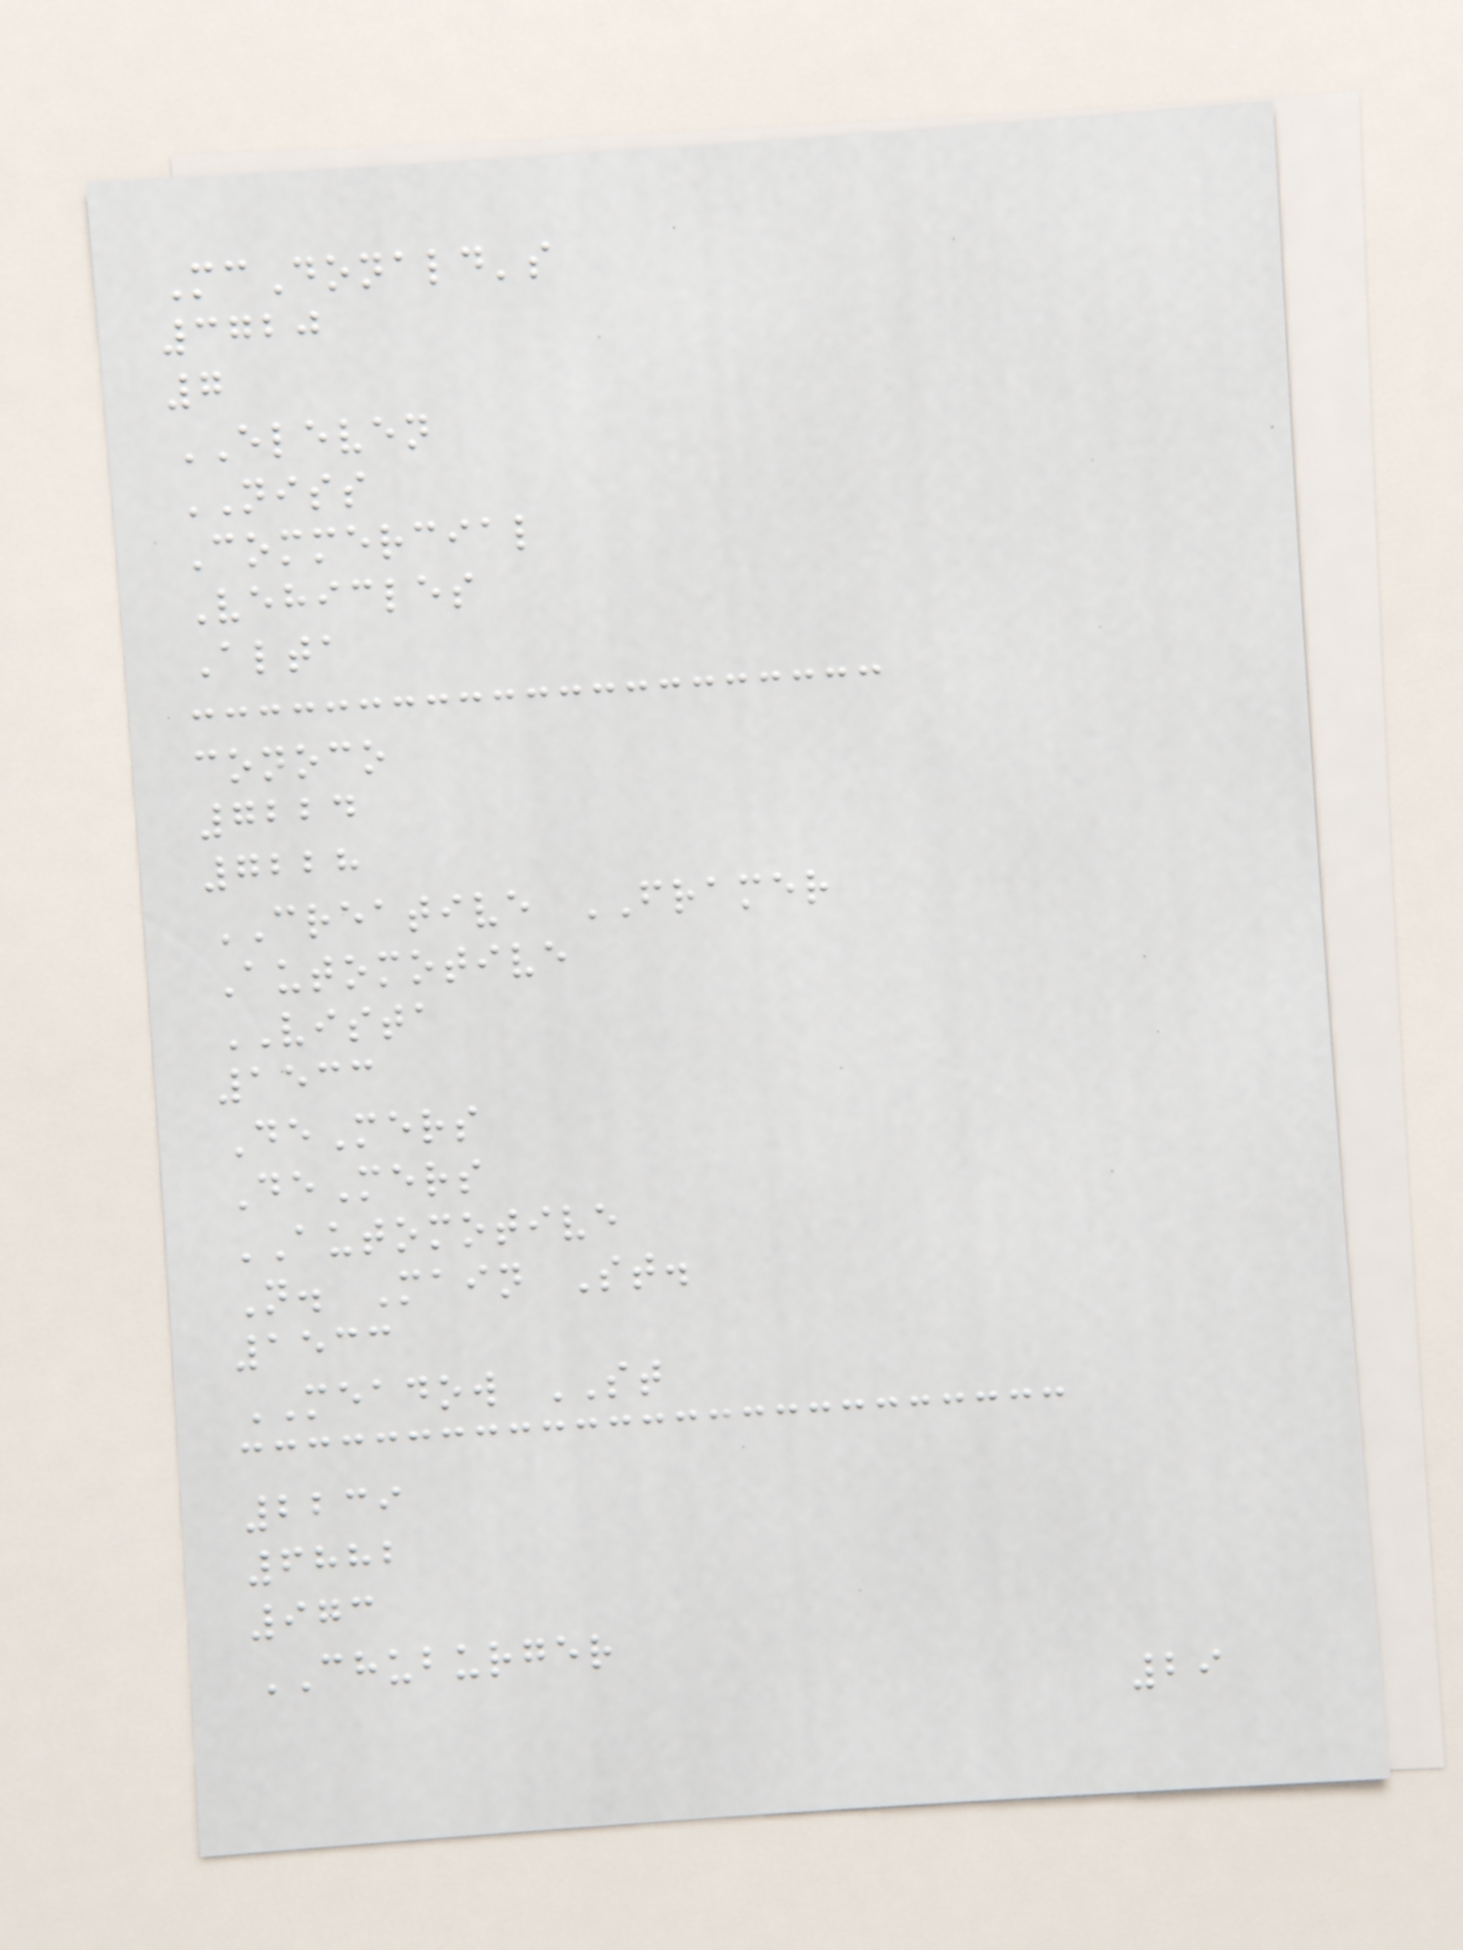McDonald's
3720
7
ELEVEN
NISS
Commercial
Vehicles
Alta
conoco
7224
7228
CREATIVE FRAMER
Automotive
VISTA
1533
DeMers
DeMers
AUTOMOTIVE
N. Main St.
1533
MEADOW ST
2239
6882
973
CHUBURGER
29
